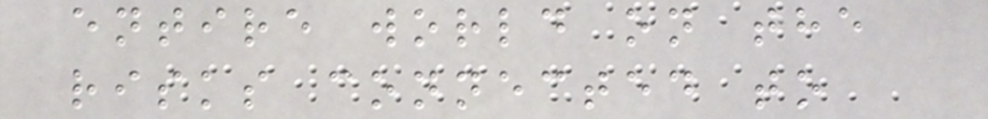entire world on the
risks connected to
